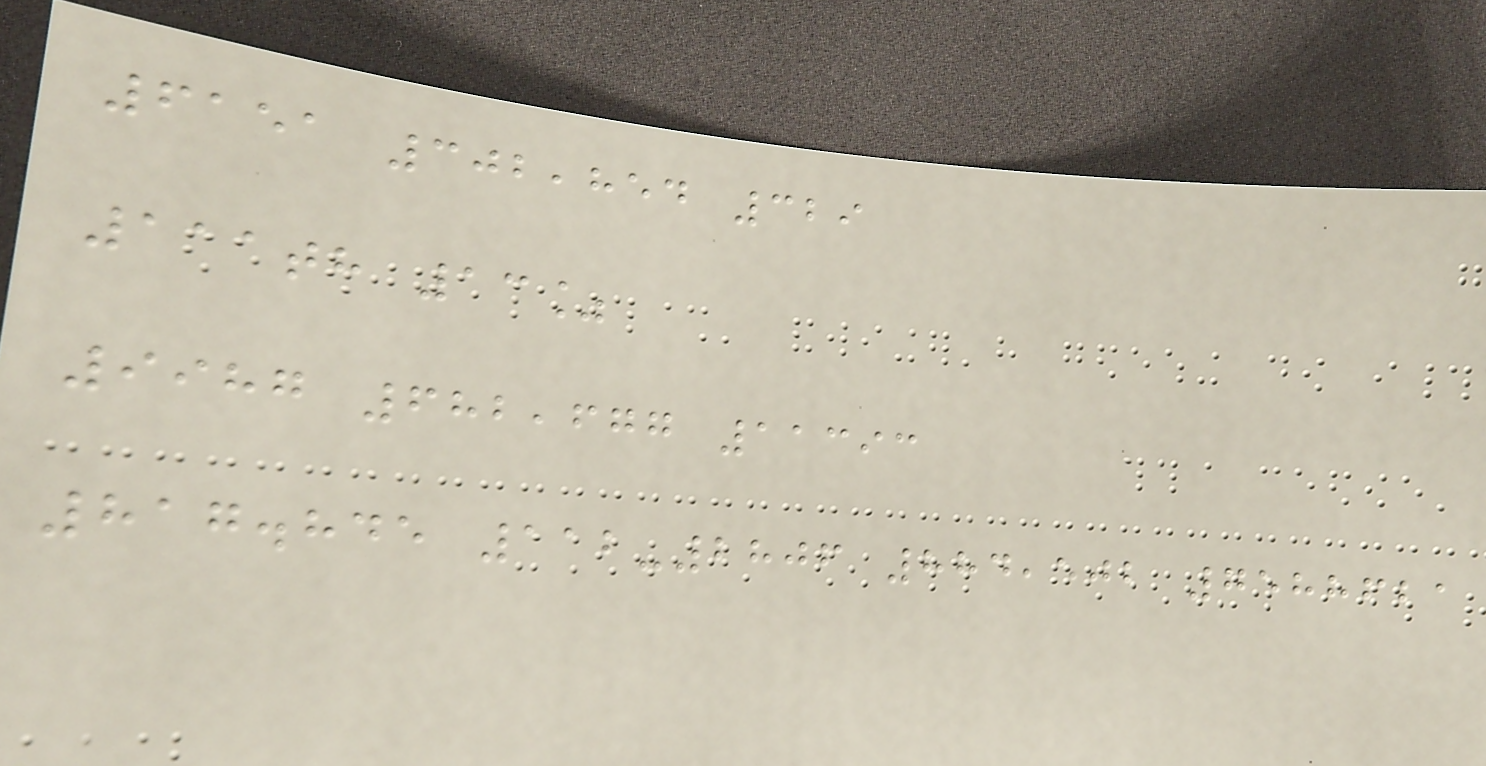6151 302,854 329
111th 13%
9987 682,677 11393
817.845 112-2806 884,502 7588621
